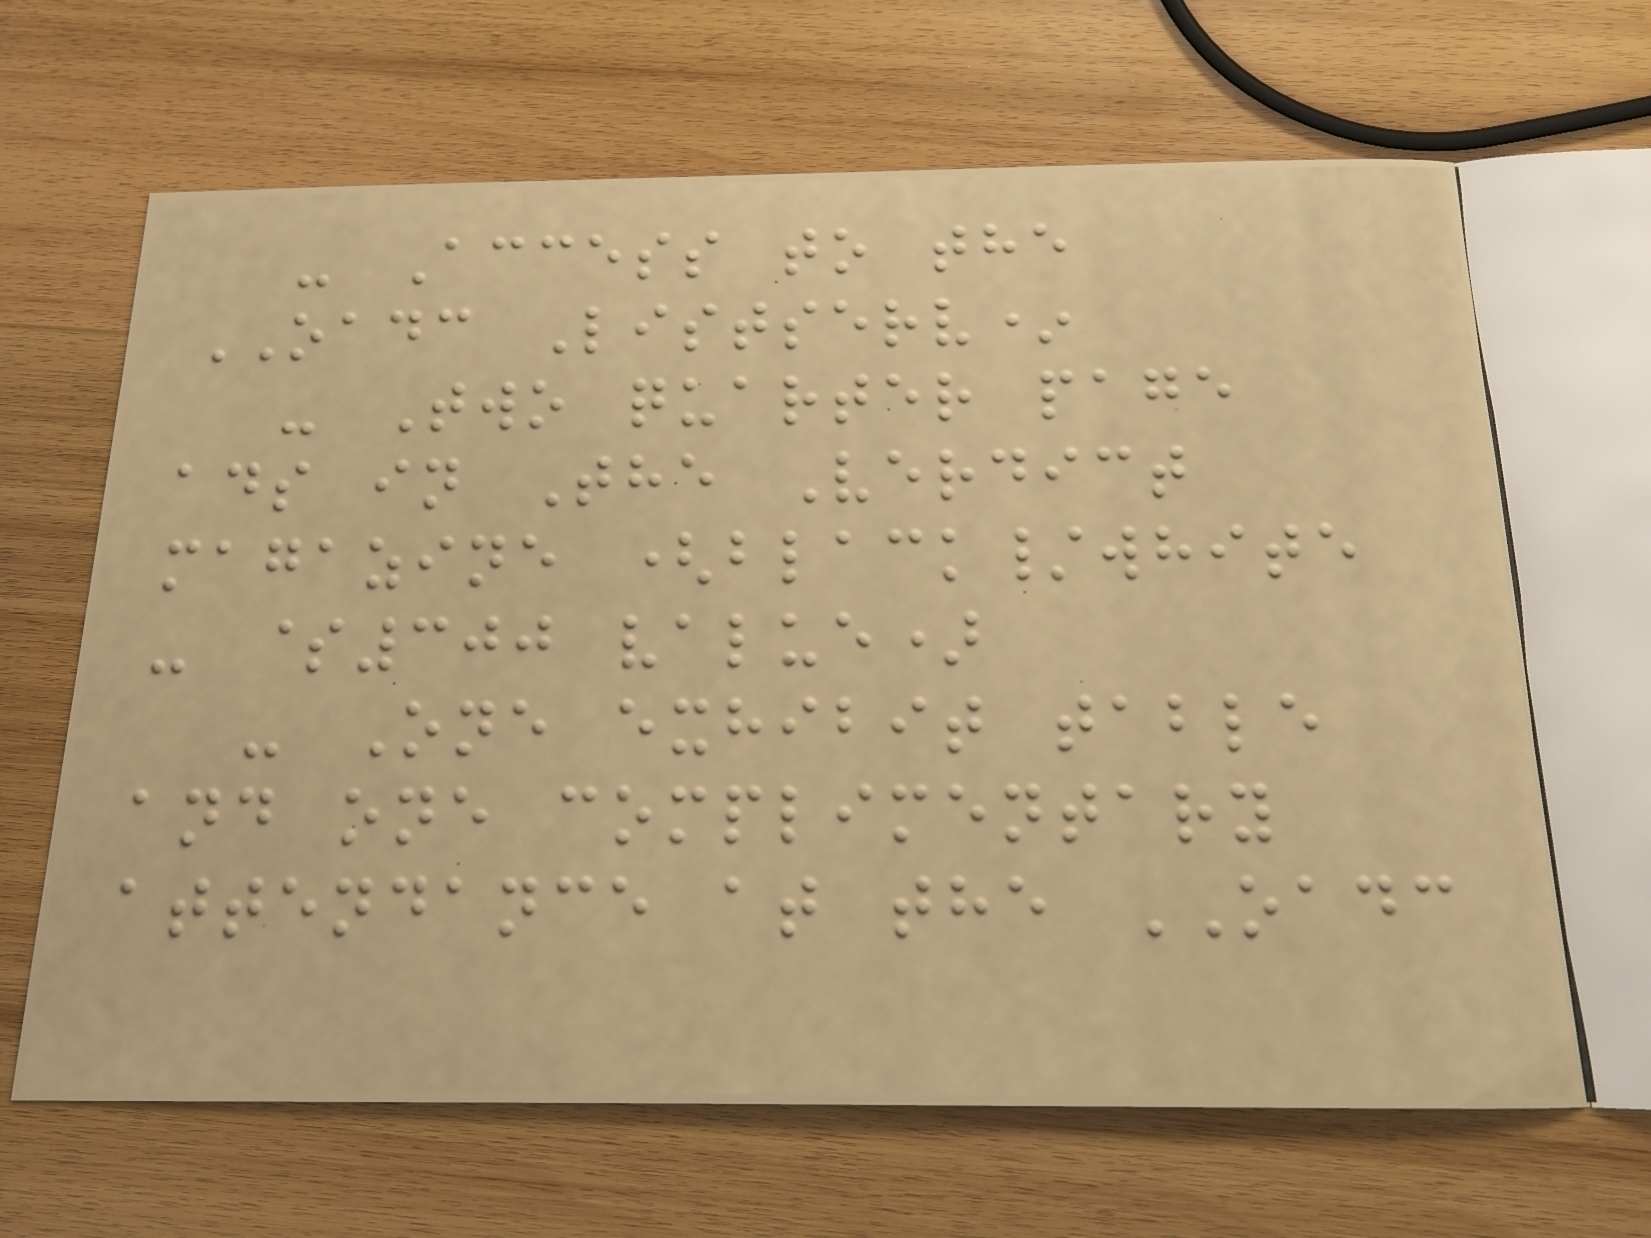- Access to the
OADC Listserv*
- Two quarter page
ads in The Verdict
magazine (black/white
- $300 value)
- One exhibit table
and one complimentary
attendance at the OADC
